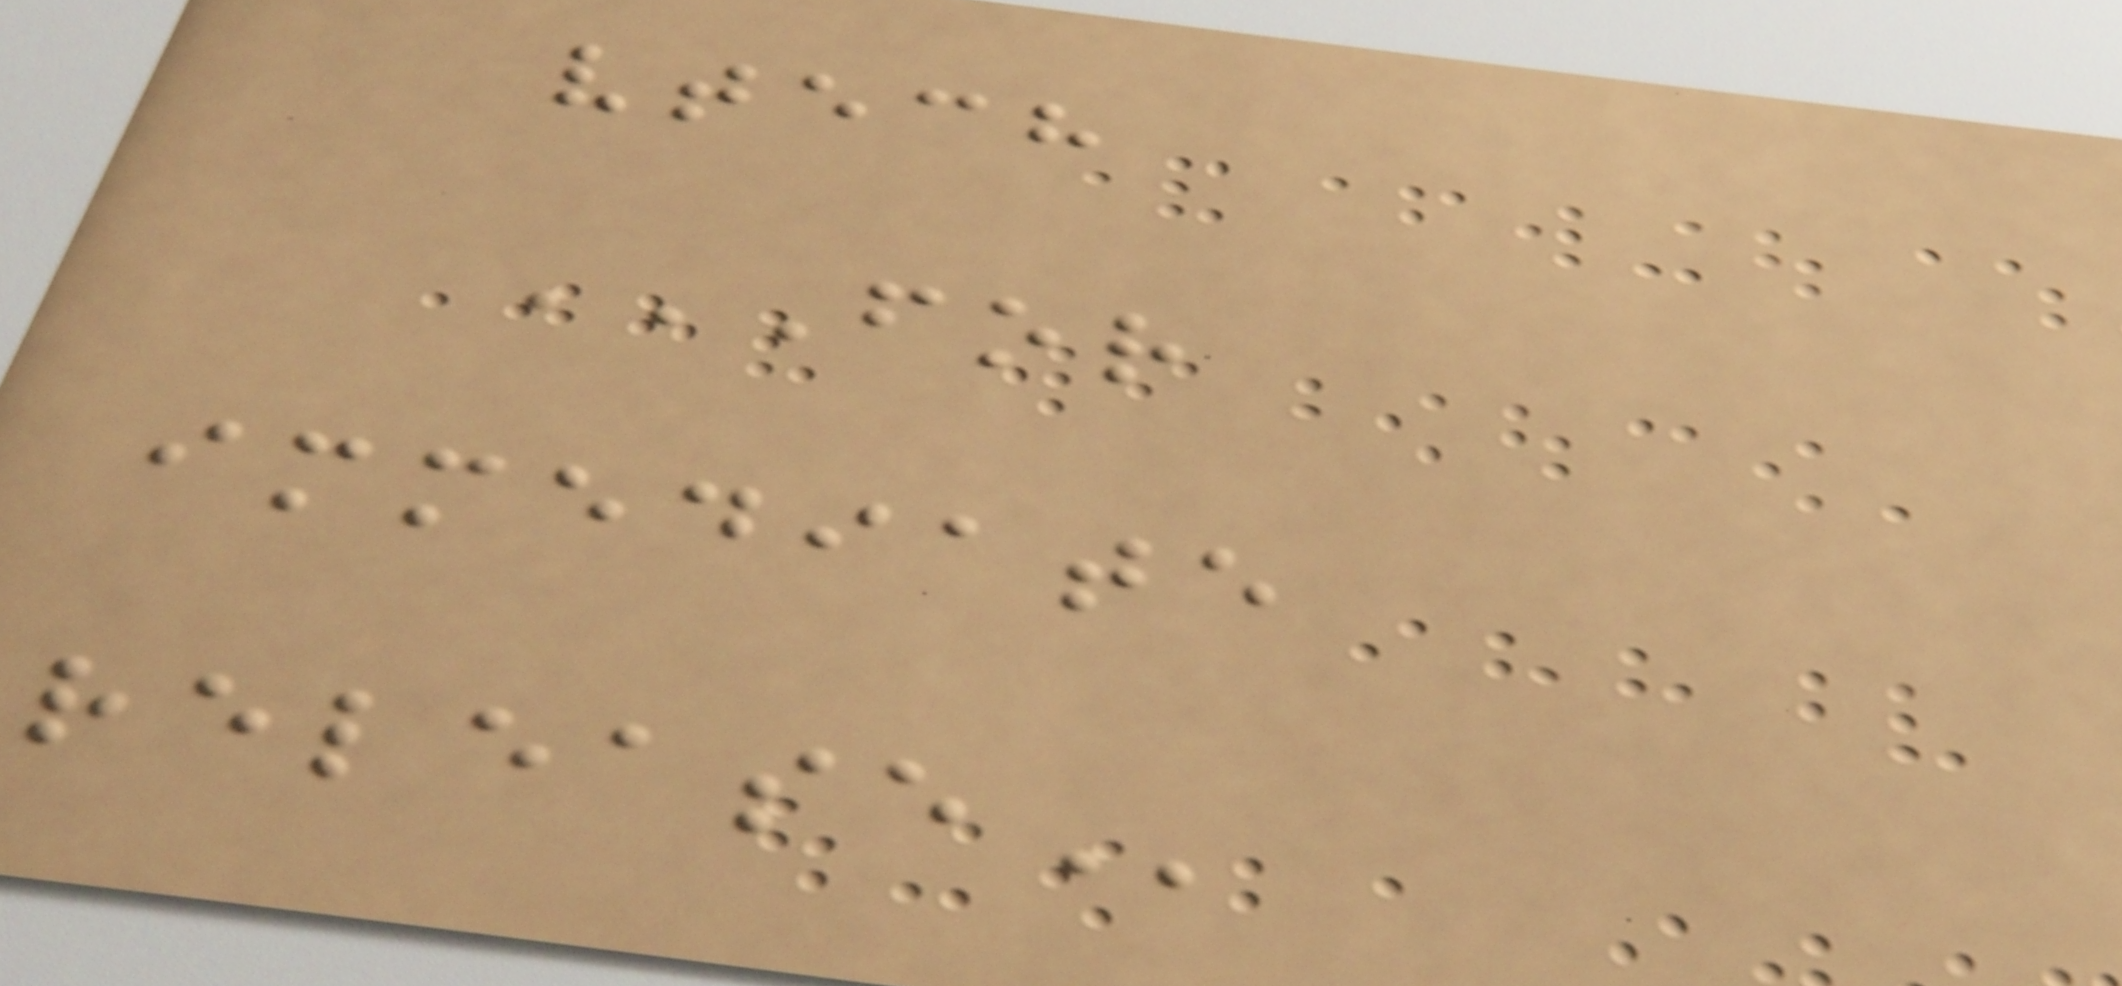vtech
FOR
IMMEDIATE
RELEASE
